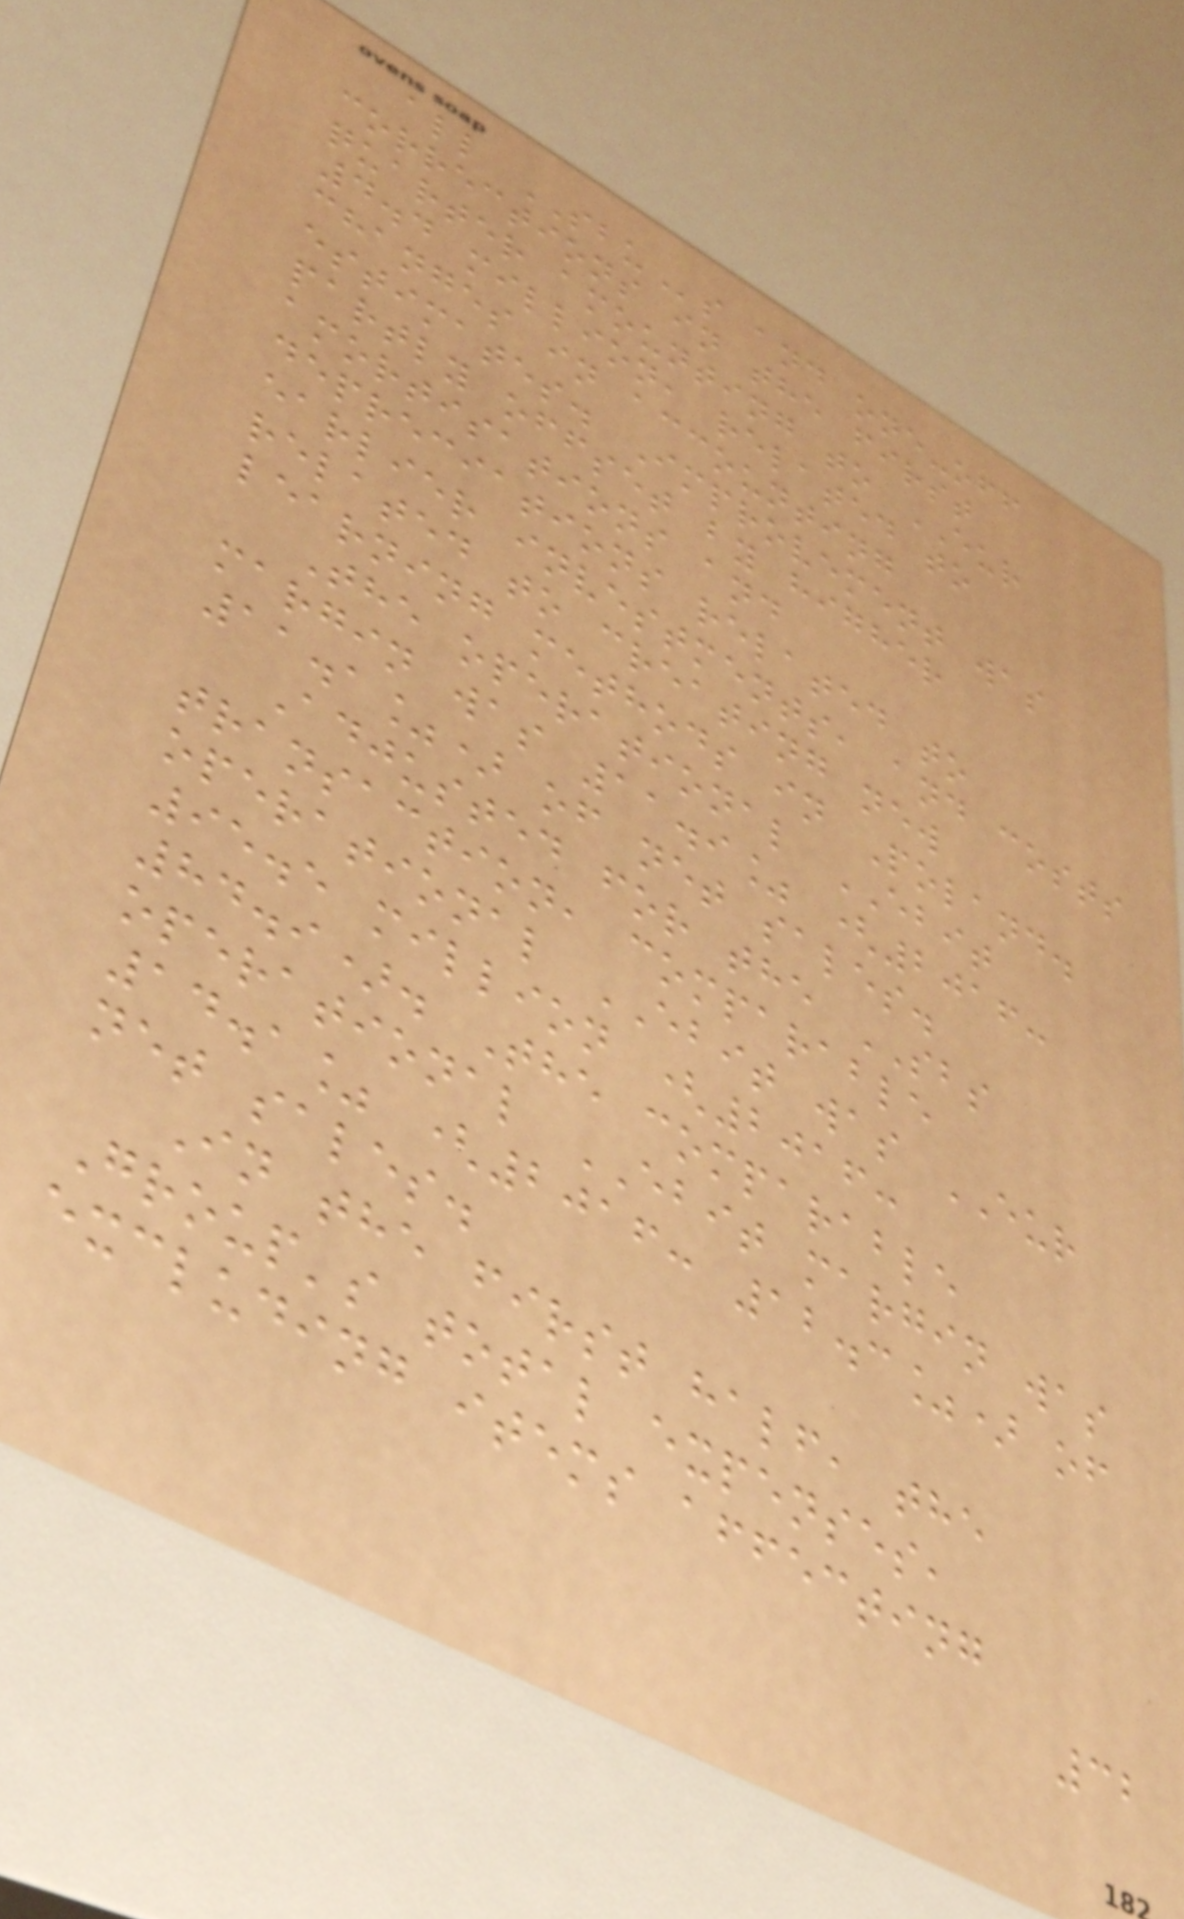all SBUs and one-off
corrections in the first
quarter amounting to EUR
4.4 million, related to
changes in accounting
estimates. Improvement was
partly offset by higher
amortisations and
depreciations related to
earlier investments, and costs
related to creating new
learning methods in Poland.
The operational EBIT
margin was 11.9% (2016:
11.1%) of net sales.
Adjusted for the SBS
transaction, comparable
operational EBIT was EUR
95.5 million (2016:
84.9). The comparable
operational EBIT margin was
14.1% (2016: 12.3%) of
net sales.
In the first half, the
Group's total expenses,
excluding items affecting
32
